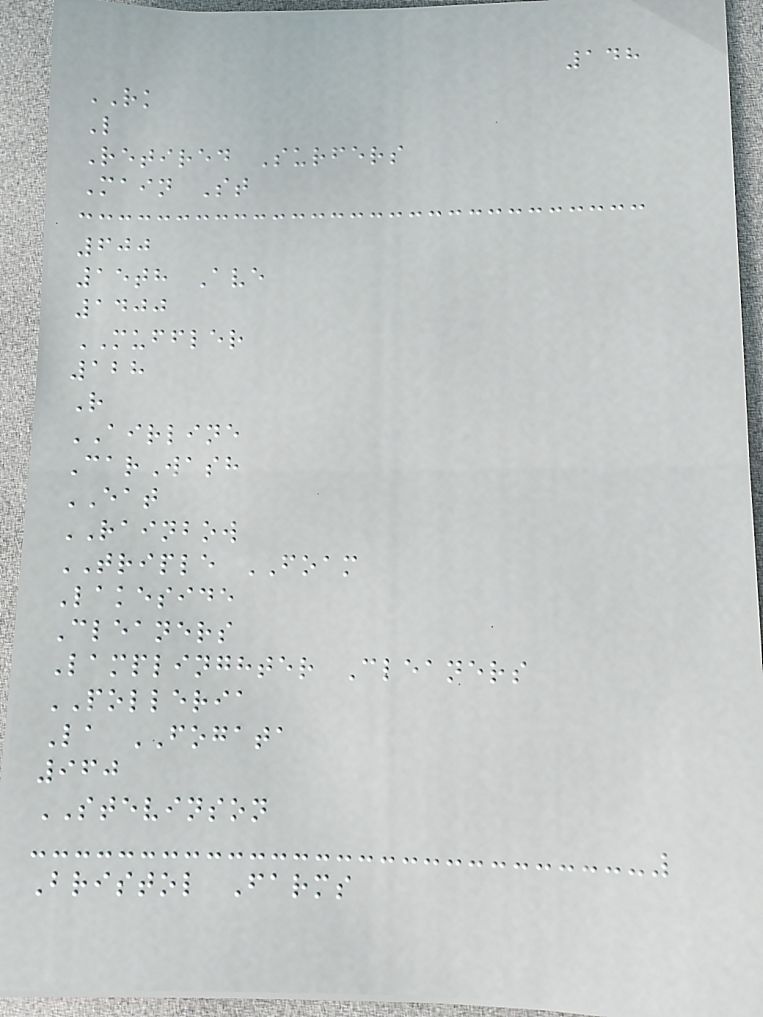148
RK
L
Retired Surfers
Main St
600
15th Ave
1400
MUFFLER
128
R
AIRLINE
CarWash
EAT
RAINBOW
TRIPLE FOAM
Lakeside
Cleaners
Lamplinghter Cleaners
POLLERIA
La FOGATA
960
STEVINSON
Bristol Farms
